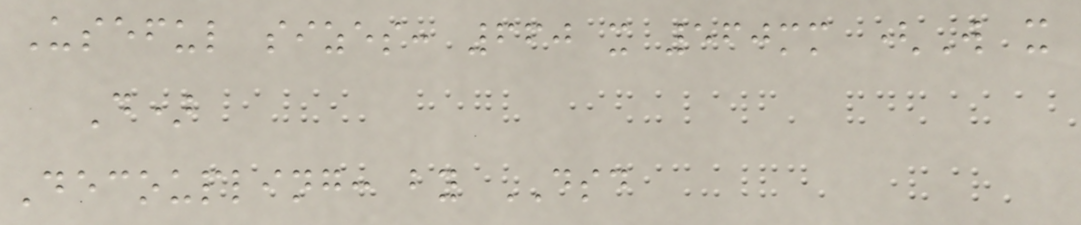Useful sizes: 660 x 560mm (W x
D)
Decoupling: by DSD
